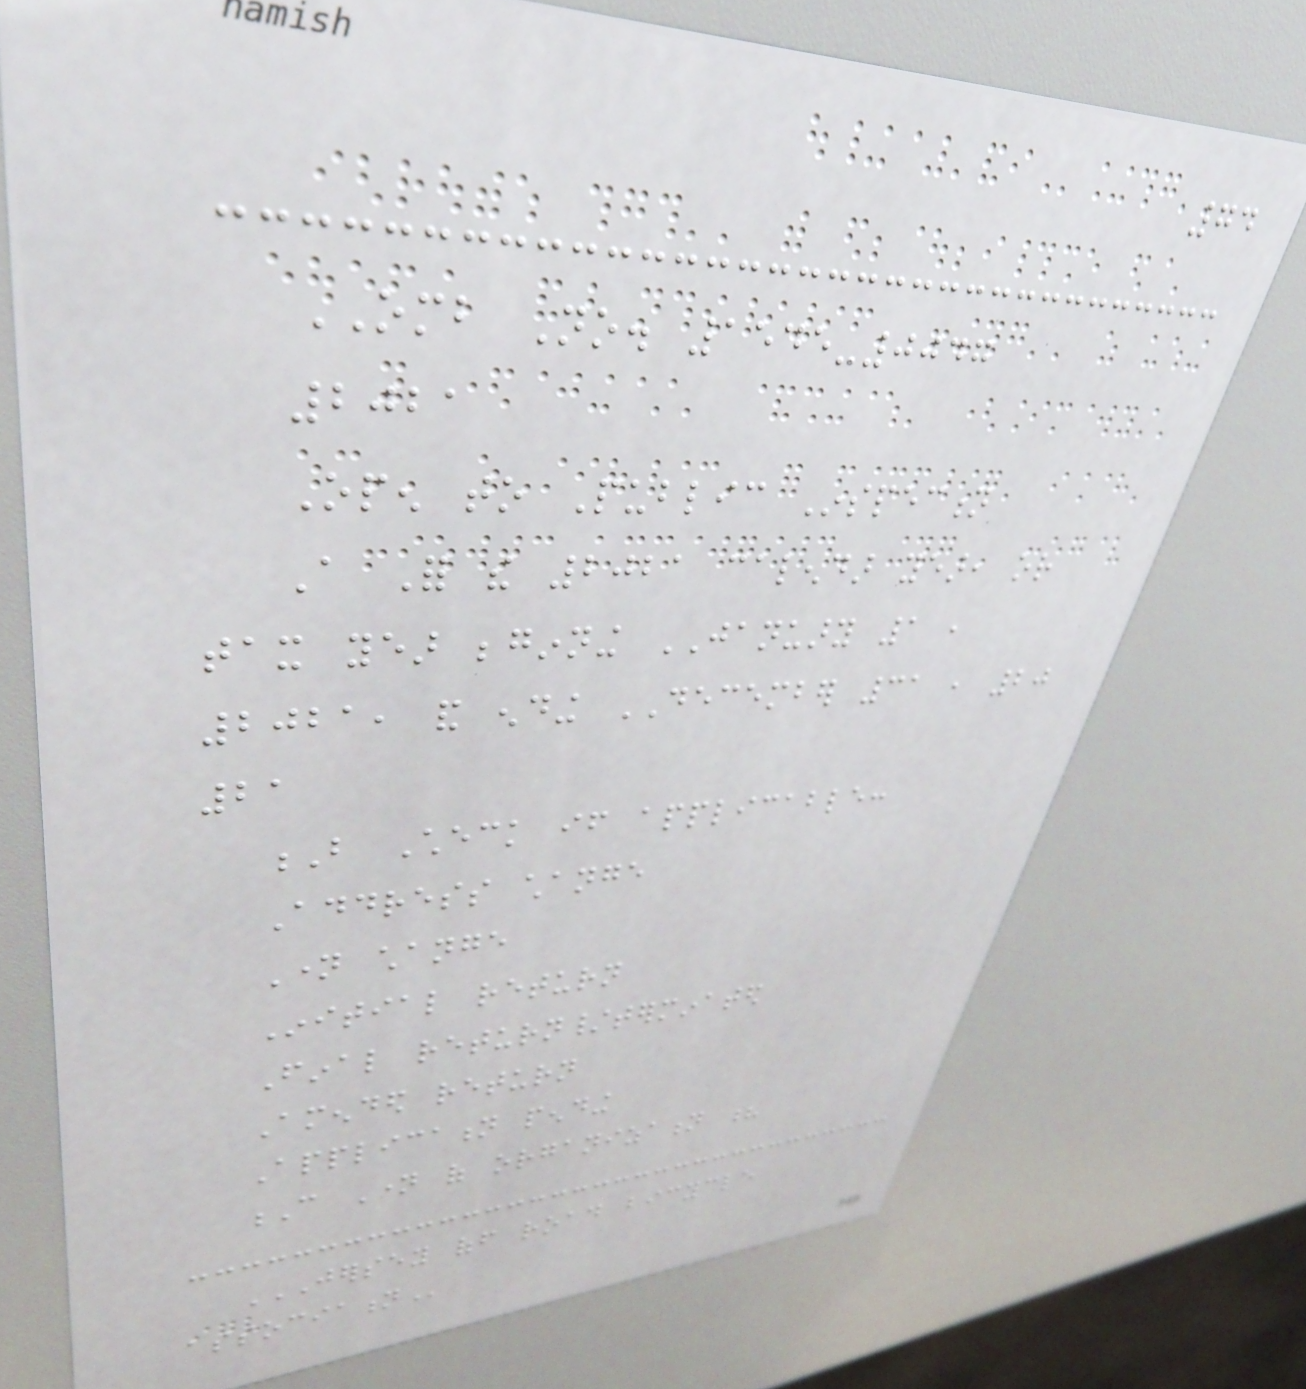74
OMB No. 1545-0047
2021
Open to Public Inspection
A For the 2021 calendar year, or
tax year beginning JANUARY 1 ,
2021, and ending DECEMBER 31 , 20
21
B Check if applicable:
Address change
Name change
Initial return
Final return/terminated
Amended return
Application pending
C Name of organization ?
JERSEY OFF ROAD BICYCLE
ASSOCIATION
